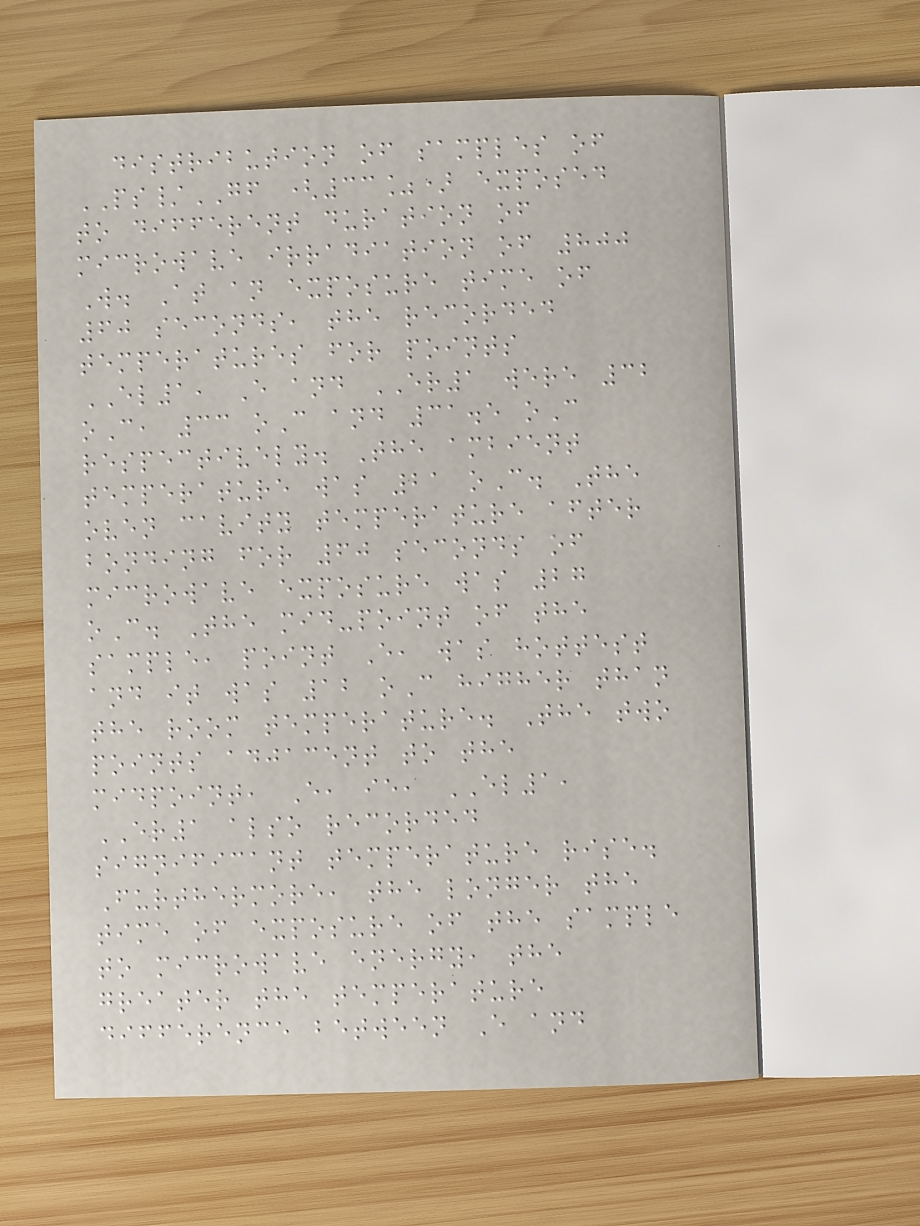distribution of samples of
PS/GF (33%) exposed
to different duration of
microwave irradiation of 800
W. At an exposure time of
60 seconds, the recorded
temperatures for points
EL1, E and ER1 were 32
oC, 33 oC and 31.5 oC
respectively. The ambient
temperature was 21 oC. The
oven cavity temperature after
bonding for 60 seconds of
microwave exposure was 27
oC. The mid-point of the
sample, point E, was hottest
and it was 12 oC higher than
the room temperature. The two
points adjacent to the
midpoint, E, ie, EL1,
ER1 also recorded
significant temperature rise.
Furthermore, the longer the
time of exposure of the sample
to microwave energy, the
greater the temperature
difference between E and
